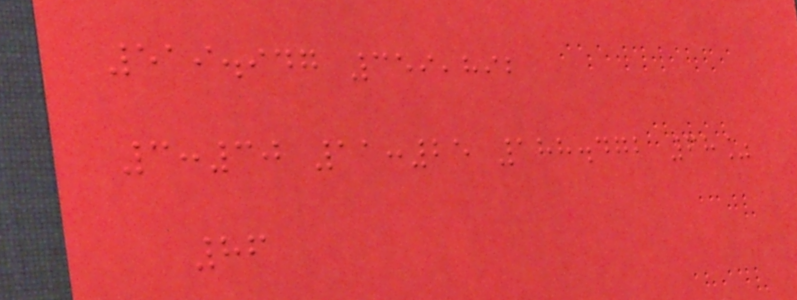519.947 359,892
3:30 11:25 188.472 68%
86
